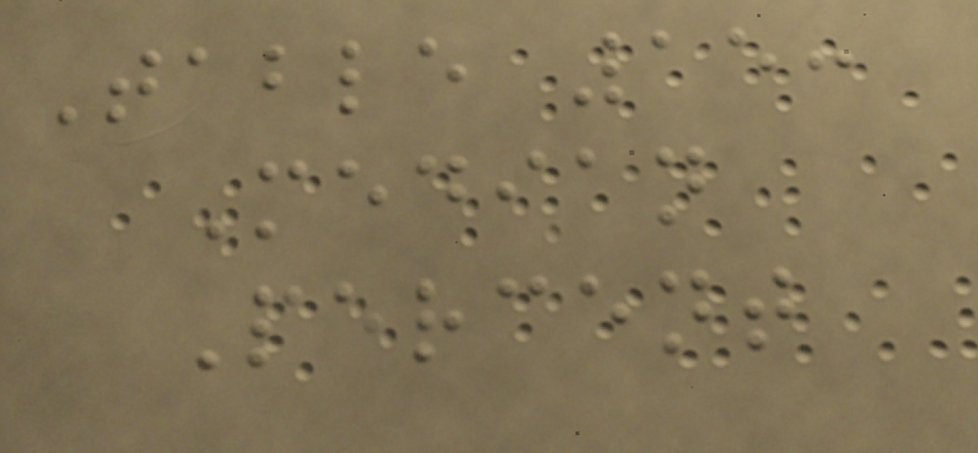Table 15:
Median
Percent
